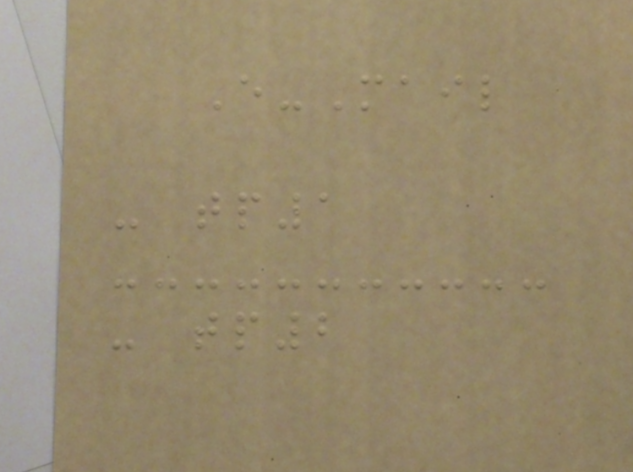E-Mail
- tp1
- tp2
